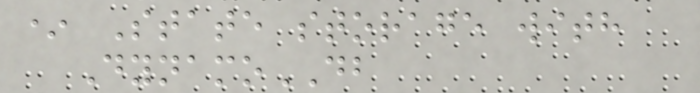* State storage with
DynamoDB
